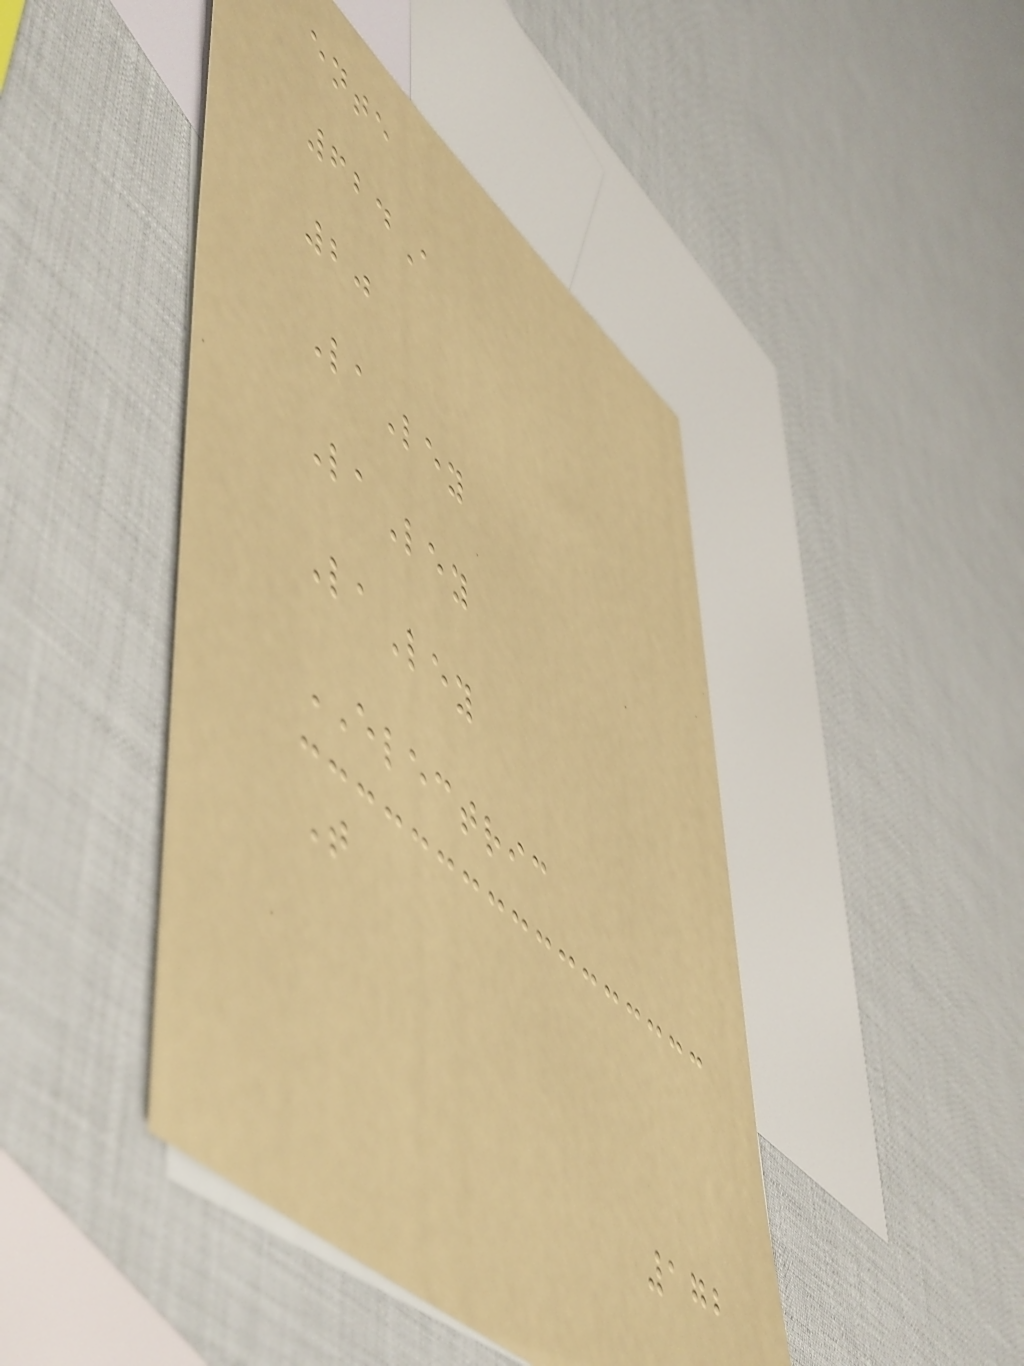ente
624A
20
LaLey
LaLey
LaLey
ELECTRIC
T
172
